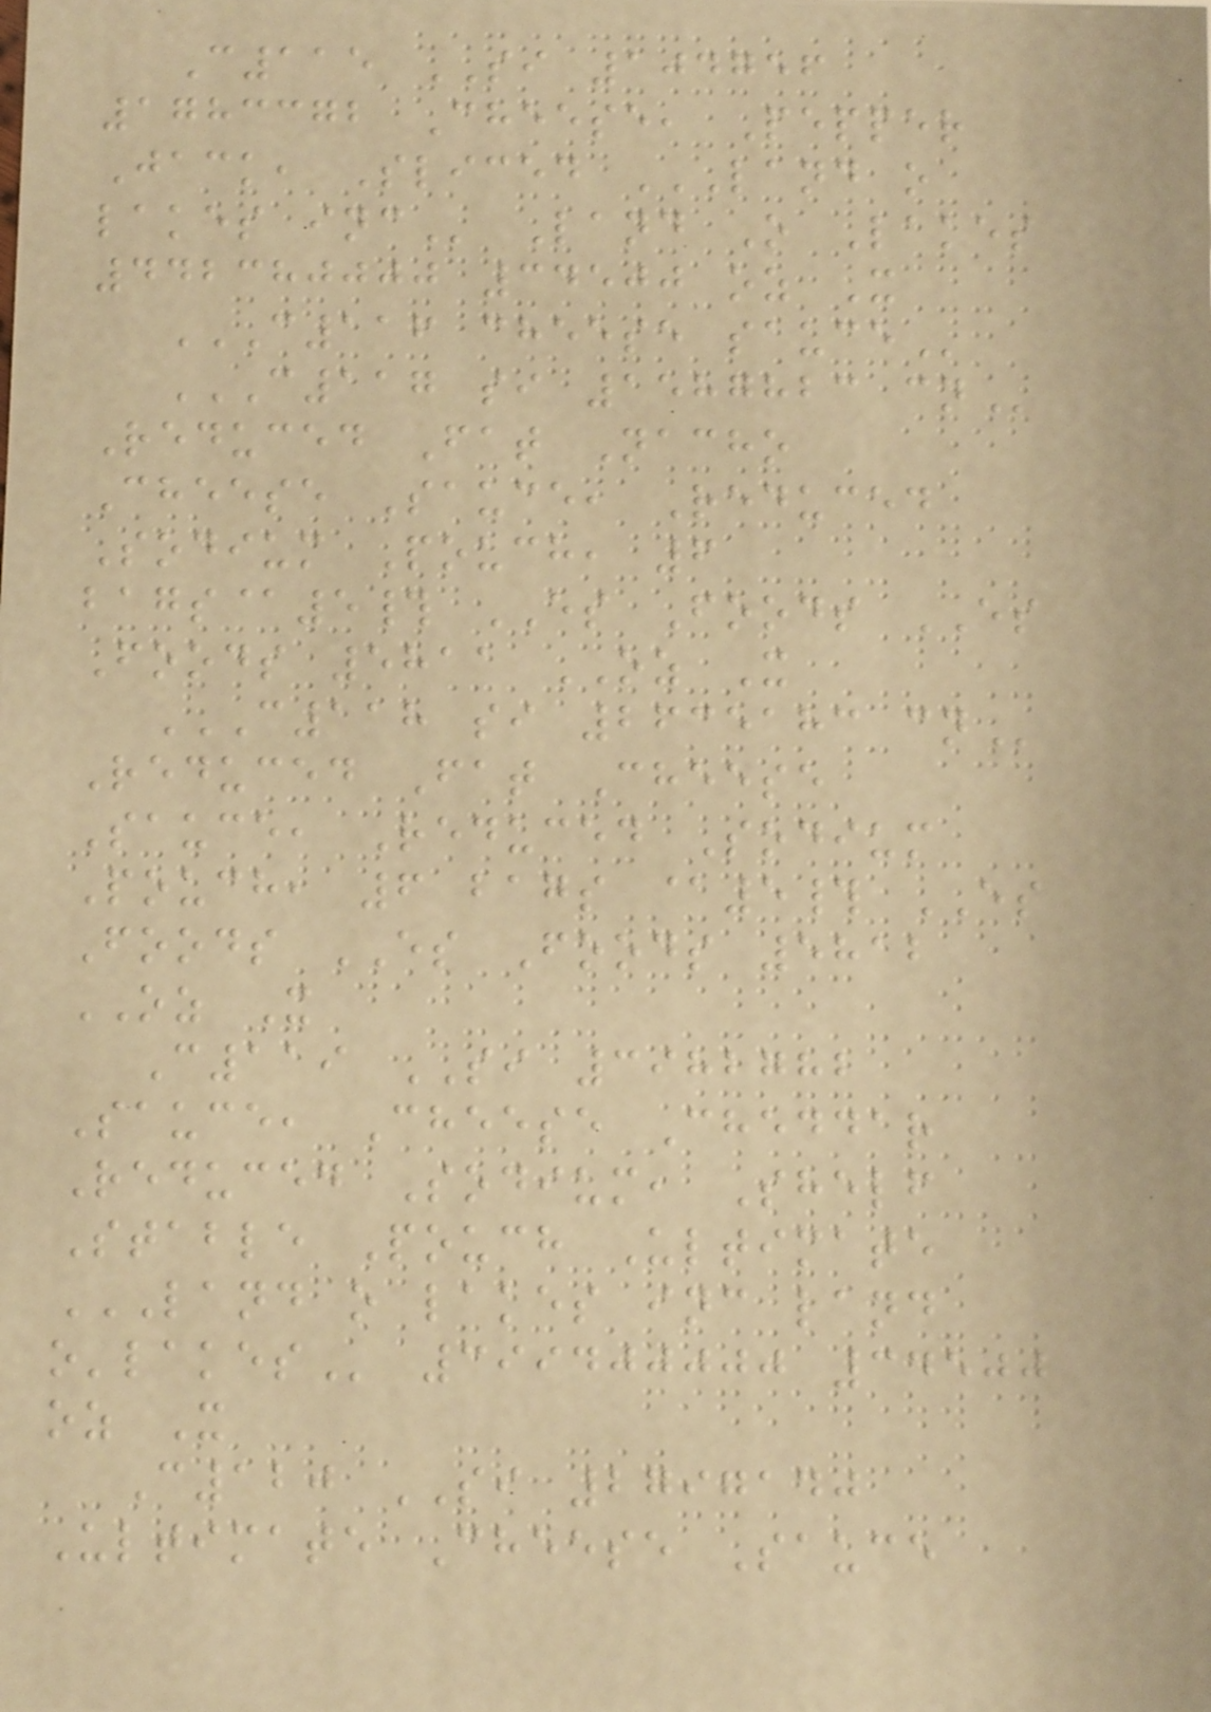C115 SI 104756
1783372 Cheese, Pepper
Jack, Sliced LAND O
LAKES INC Land O Lakes
442380000 34500 oz X
C116 CHEESE SAUCE
C117 SI 1587823 CN
Reduced Fat Nacho
Cheese Sauce, Reduced
Sodium Pouch, 6
bags@5# ES Foods ES
Foods 5811 OZ X
C118 SI 2635183 CN
Reduced Fat Cheese
Sauce, Reduced Sodium
Pouch, 6 bags @5# ES
Foods ES Foods 5812
OZ X
C119 SI 3982782
Sauce, Cheese Cheddar
Reduced Sodium, Shelf
Stable Pouch Ultimate
LAND O LAKES INC LAND
O'LAKES 399400000 34500
oz X
C120 SI 2797140
Ultimate Cheese Sauce
